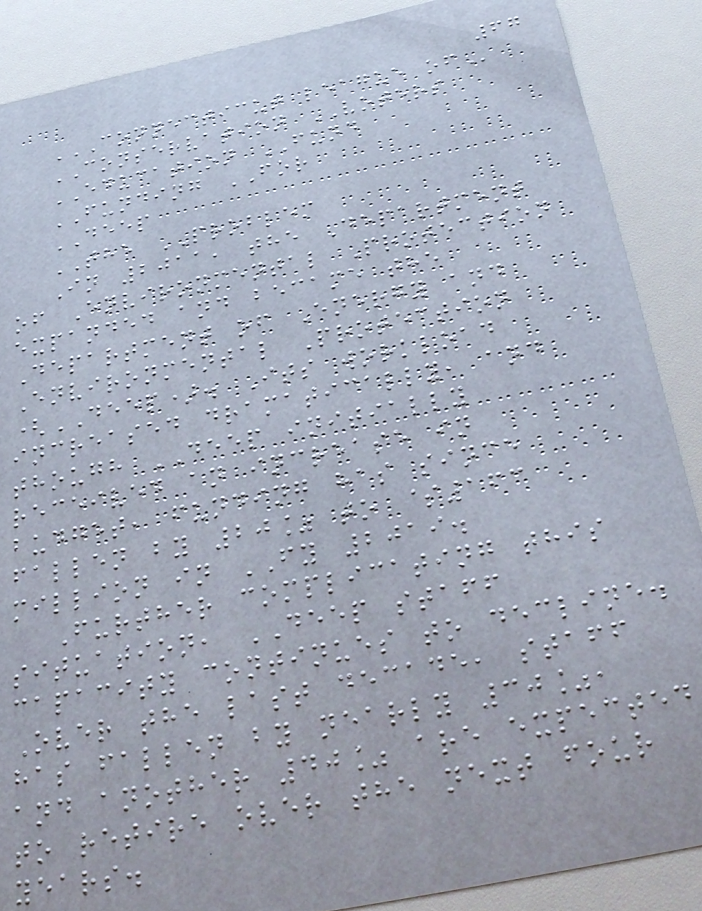67
CONNECTICUT LEAGUE OF
CONSERVATION VOTERS
EDUCATION FUND
FUNDING FOR
DEEP
THE PROBLEM
In 2011, the Department
of Environmental Protection
expanded and became the
Department of Energy and
Environmental Protection
(DEEP). Its workload
increased dramatically, and
though DEEP initially
received an increase in
budget, funding has since
fallen by 20% to $163
million in FY 2019.
Further complicating this
situation, DEEP staff
capacity continues to decline.
Over the last decade, staff
has fallen by nearly 30%,
and another 40% are expected
to retire over the next four
years.
